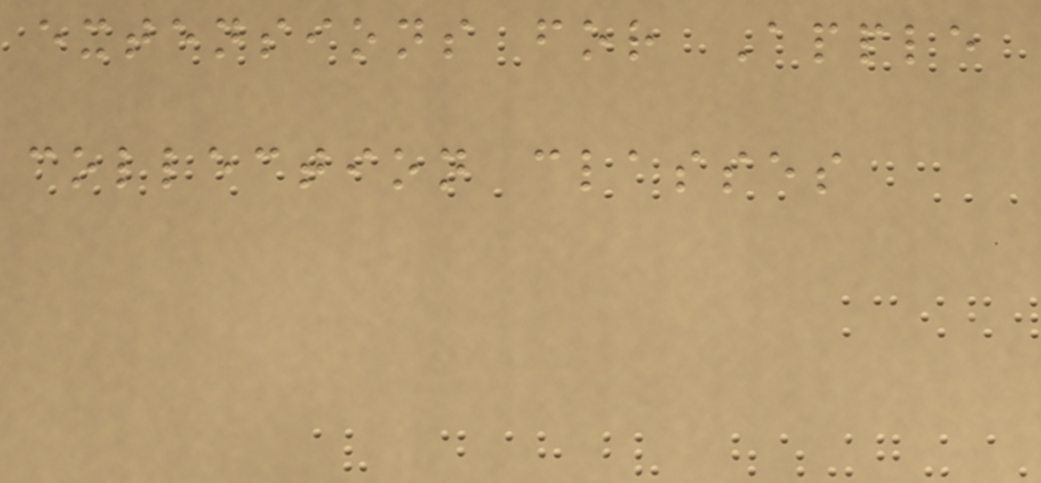extensions for Apple
collection classes
